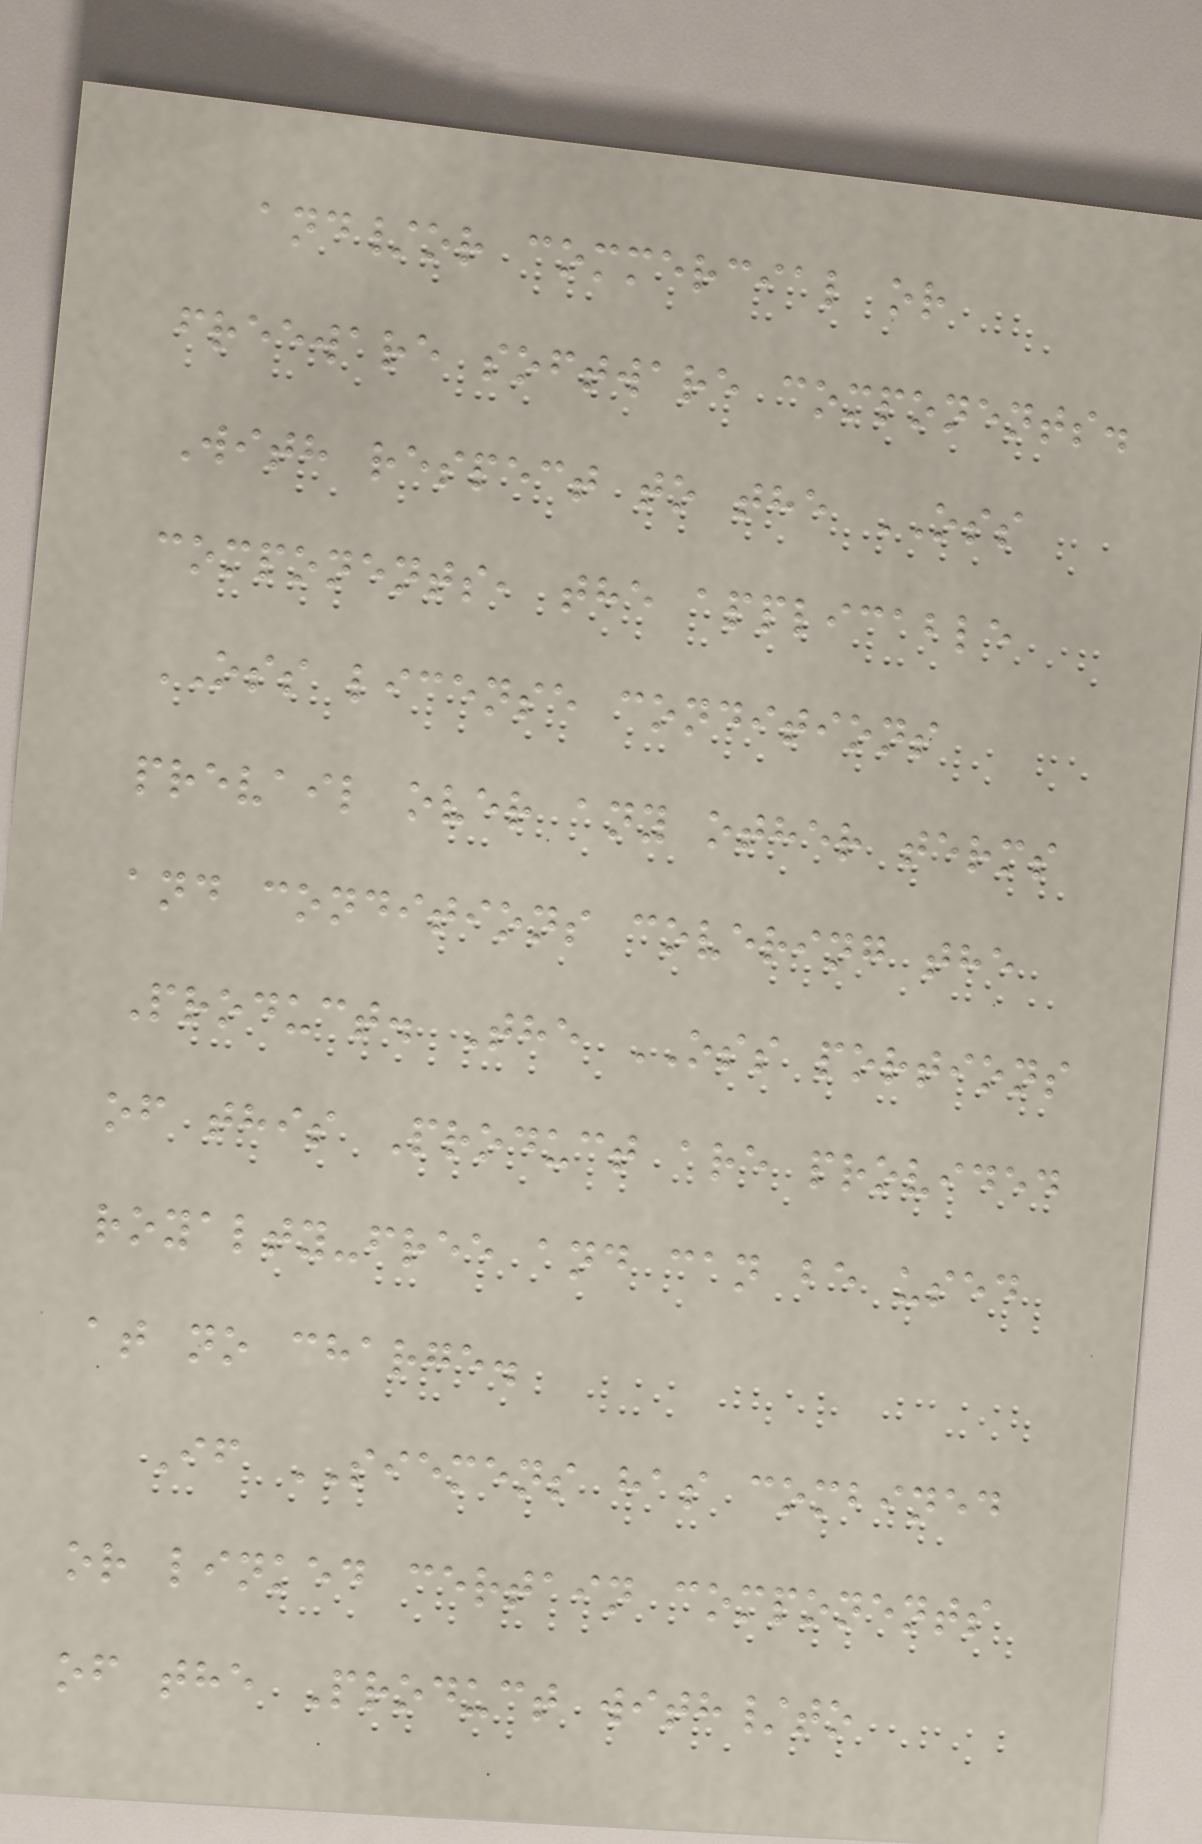and/or commercial or
freeware software components.
With respect to the OSS
components, the applicable
OSS license conditions
prevail over any other terms
and conditions covering the
Product. The OSS portions
of this Product are provided
royalty-free and can be used
at no charge.
If SIEMENS has combined
or linked certain components
of the Product with/to
